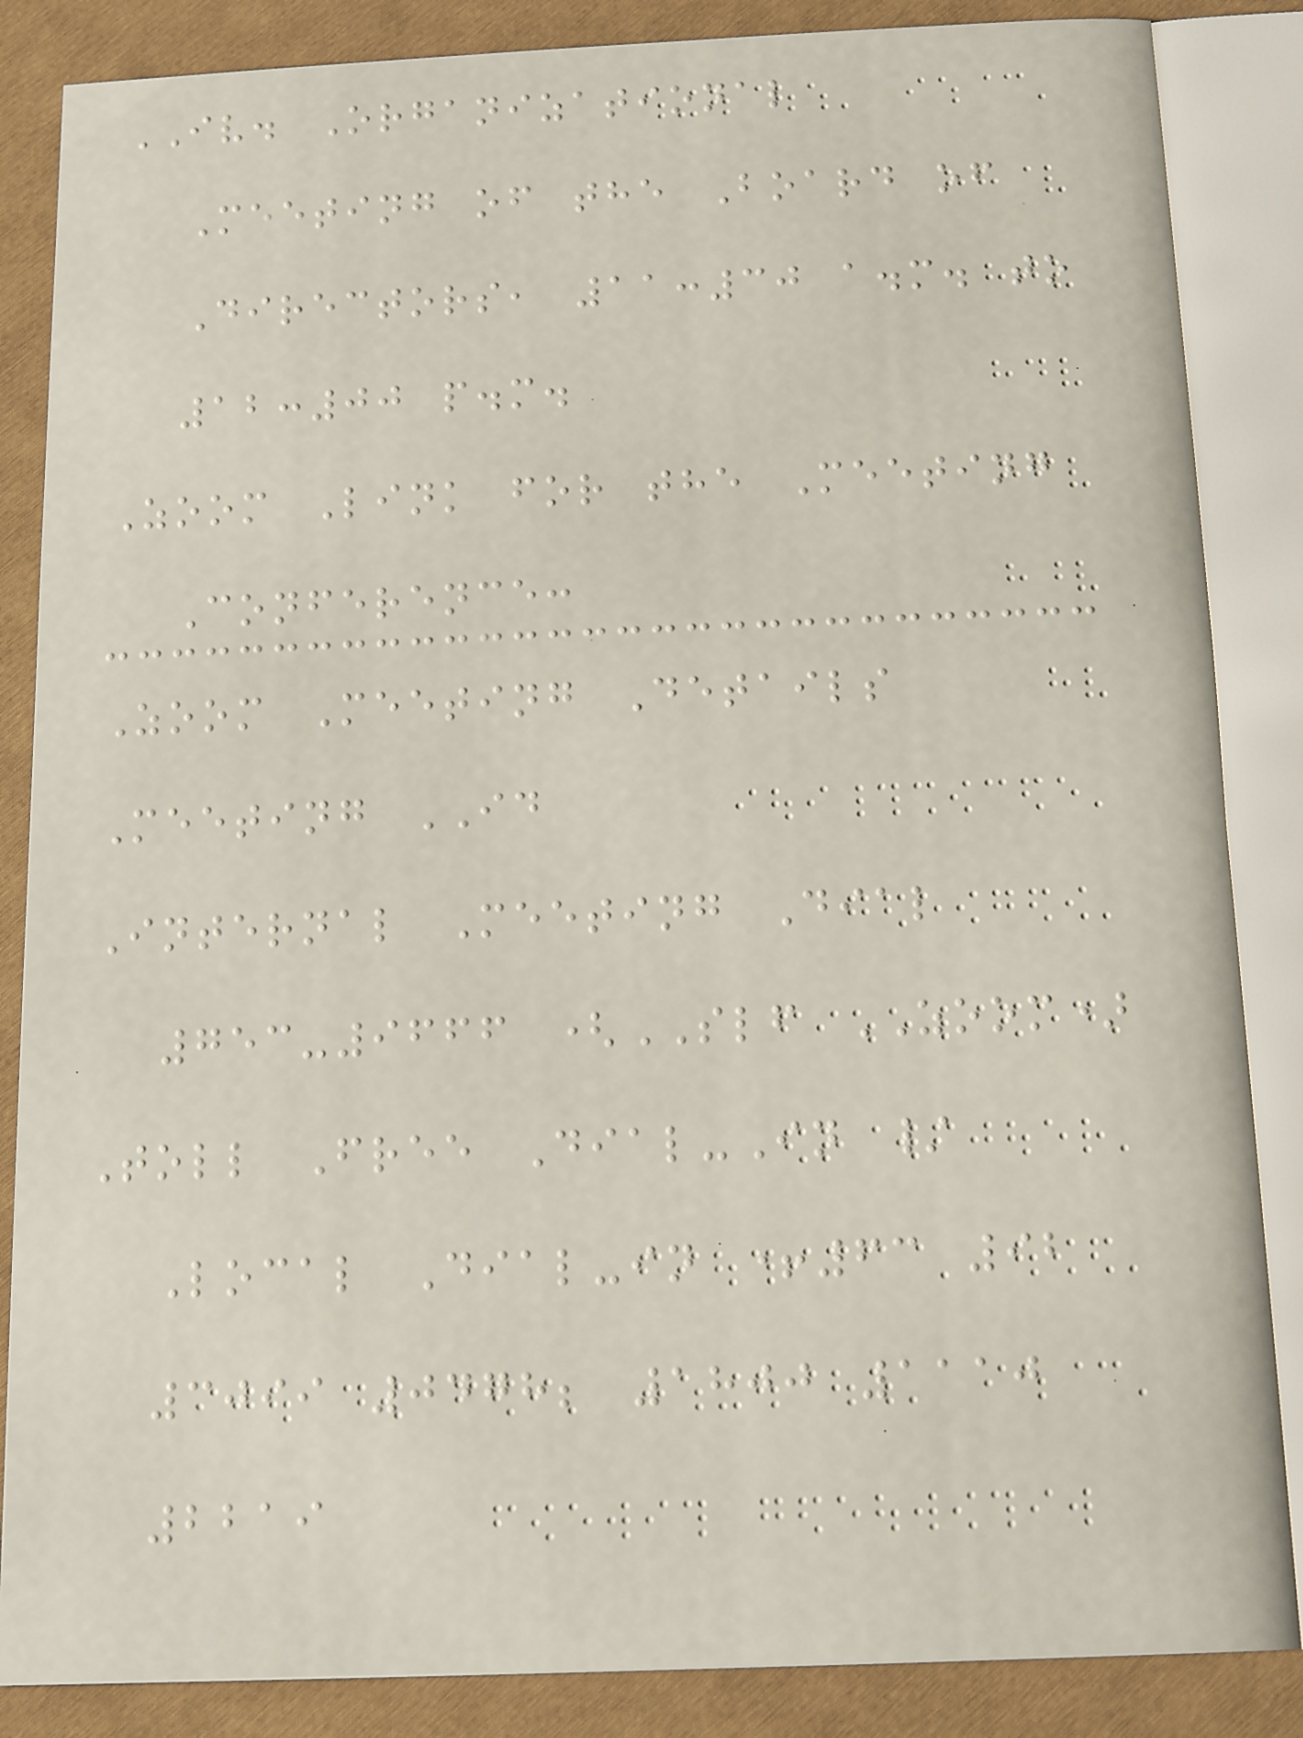IV. Organizational
Meeting of the Board of
Directors, 11:30 a.m. to
12:00 p.m.
Zoom Link for the Meeting
Conference:
Zoom Meeting Details
Meeting ID
Internal Meeting Dial
753-9666 (SLF ZOOM)
Toll Free Dial-In /
Local Dial-in +63 92
3099 0478; 1800 1110
2219
